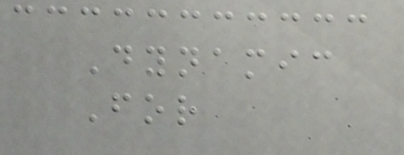Dynamic
For
